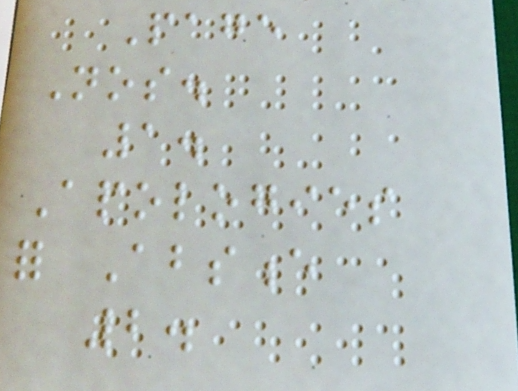Page
Nos.
1.
Apologies
for Absence
2.
